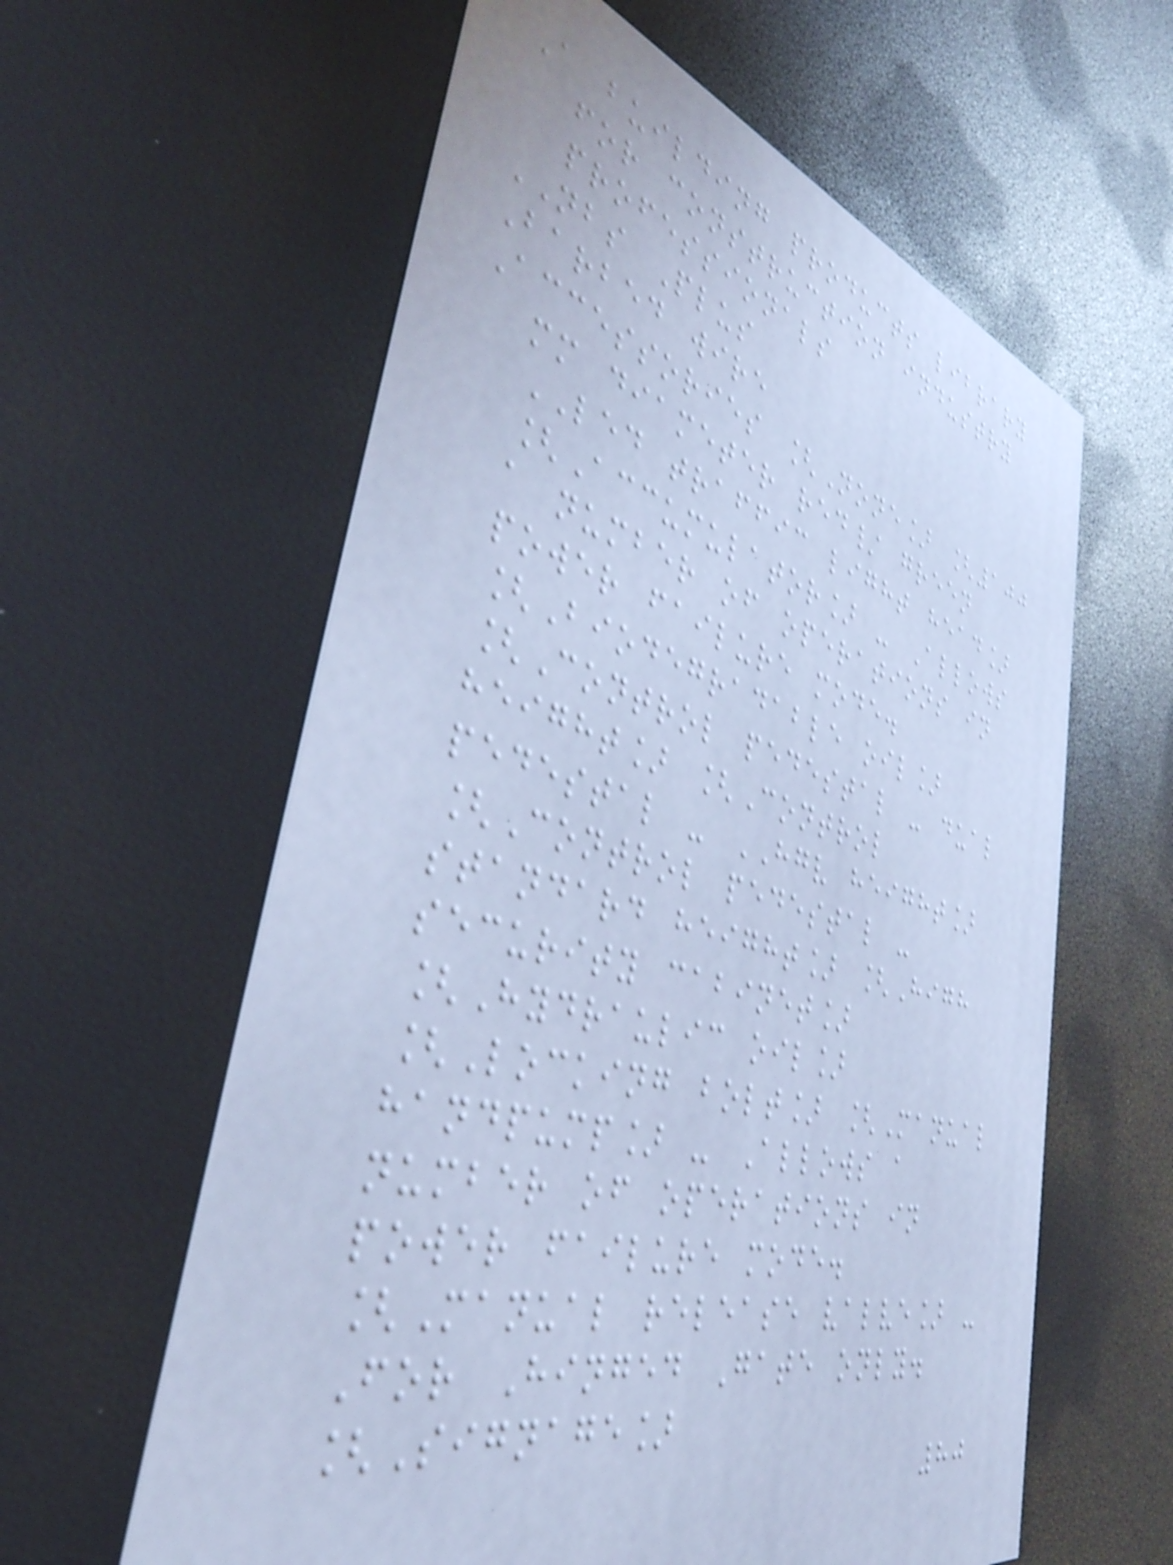A building products library
for construction industry
professionals
NBS Plus
Barbed wire
Accessories [None] [100
mm diameter red/ green
LED traffic light head]
[Accumulator] - Allows
a number of operations in
power failure mode.
[Biodegradable oil]
[Control pedestal - dual
height] [Control
pedestal - HGV height]
[Control pedestal -
standard height] [High
security cabinet]
[Hydraulic oil]
[Locking bolt] [Manual
handpump] - Allows a
number of operations in
power failure mode.
[Manual release valve] -
For Hinged Gate only.
[Signage]
80
